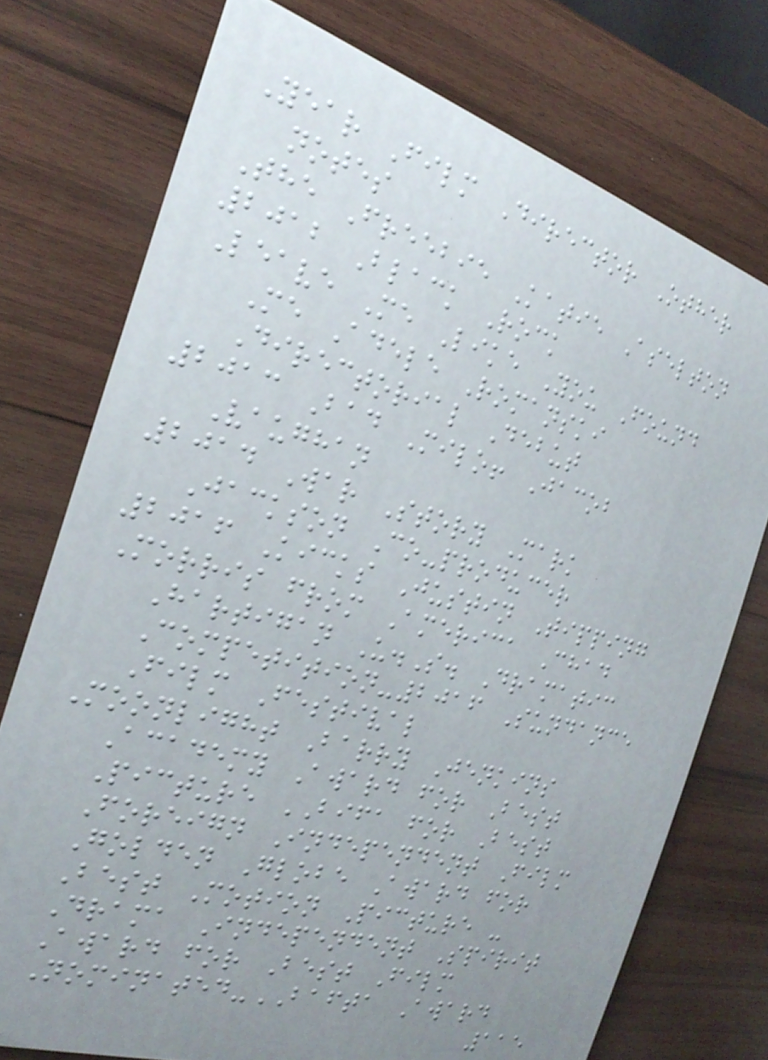Year Film Director Other
notes
The Freebie Katie Aselton
2012 Black Rock
Leave Me Like You Found
Me Adele Romanski
Directorial Debut
2013 Bad Milo! Jacob
Vaughan
2014 War Story Mark
Jackson Co-producer
2016 Kicks Justin Tipping
Morris from America Chad
Hartigan U.S. Dramatic
Competition-2016 Sundance
Film Festival
Moonlight Barry Jenkins
Academy Award for Best
Picture BIFA for Best
Foreign Independent Film
Golden Globe Award for
Best Motion Picture -
Drama Independent Spirit
Award for Best Film
Nominated-BAFTA Award
115
